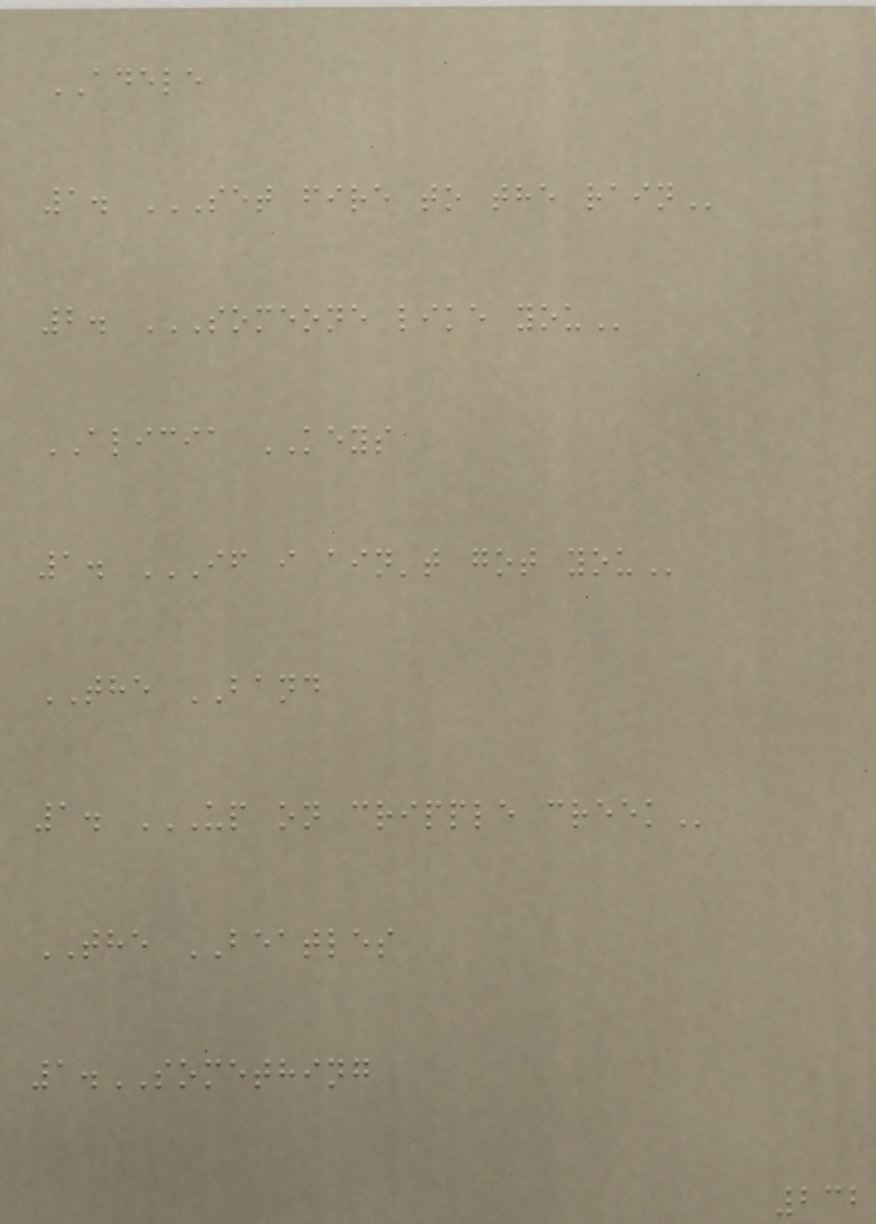ADELE
1. SET FIRE TO THE RAIN
2. SOMEONE LIKE YOU
ALICIA KEYS
1. IF I AIN'T GOT YOU
THE BAND
1. UP ON CRIPPLE CREEK
THE BEATLES
1.SOMETHING
232
